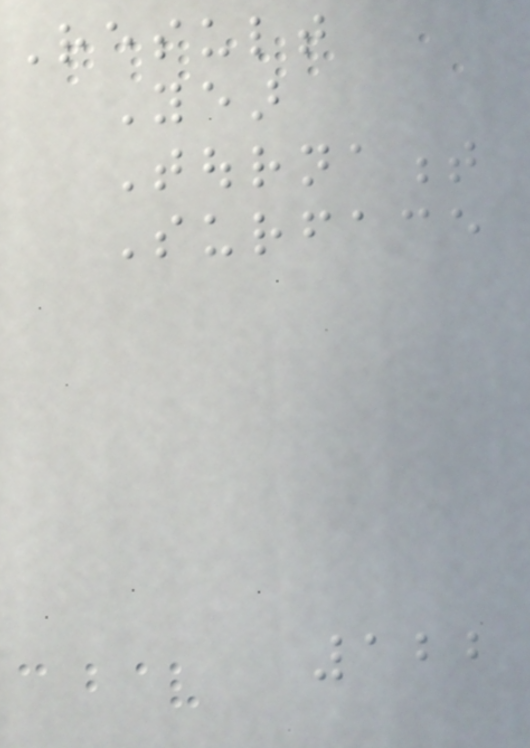Result
Year
Tournament
Surface
122
